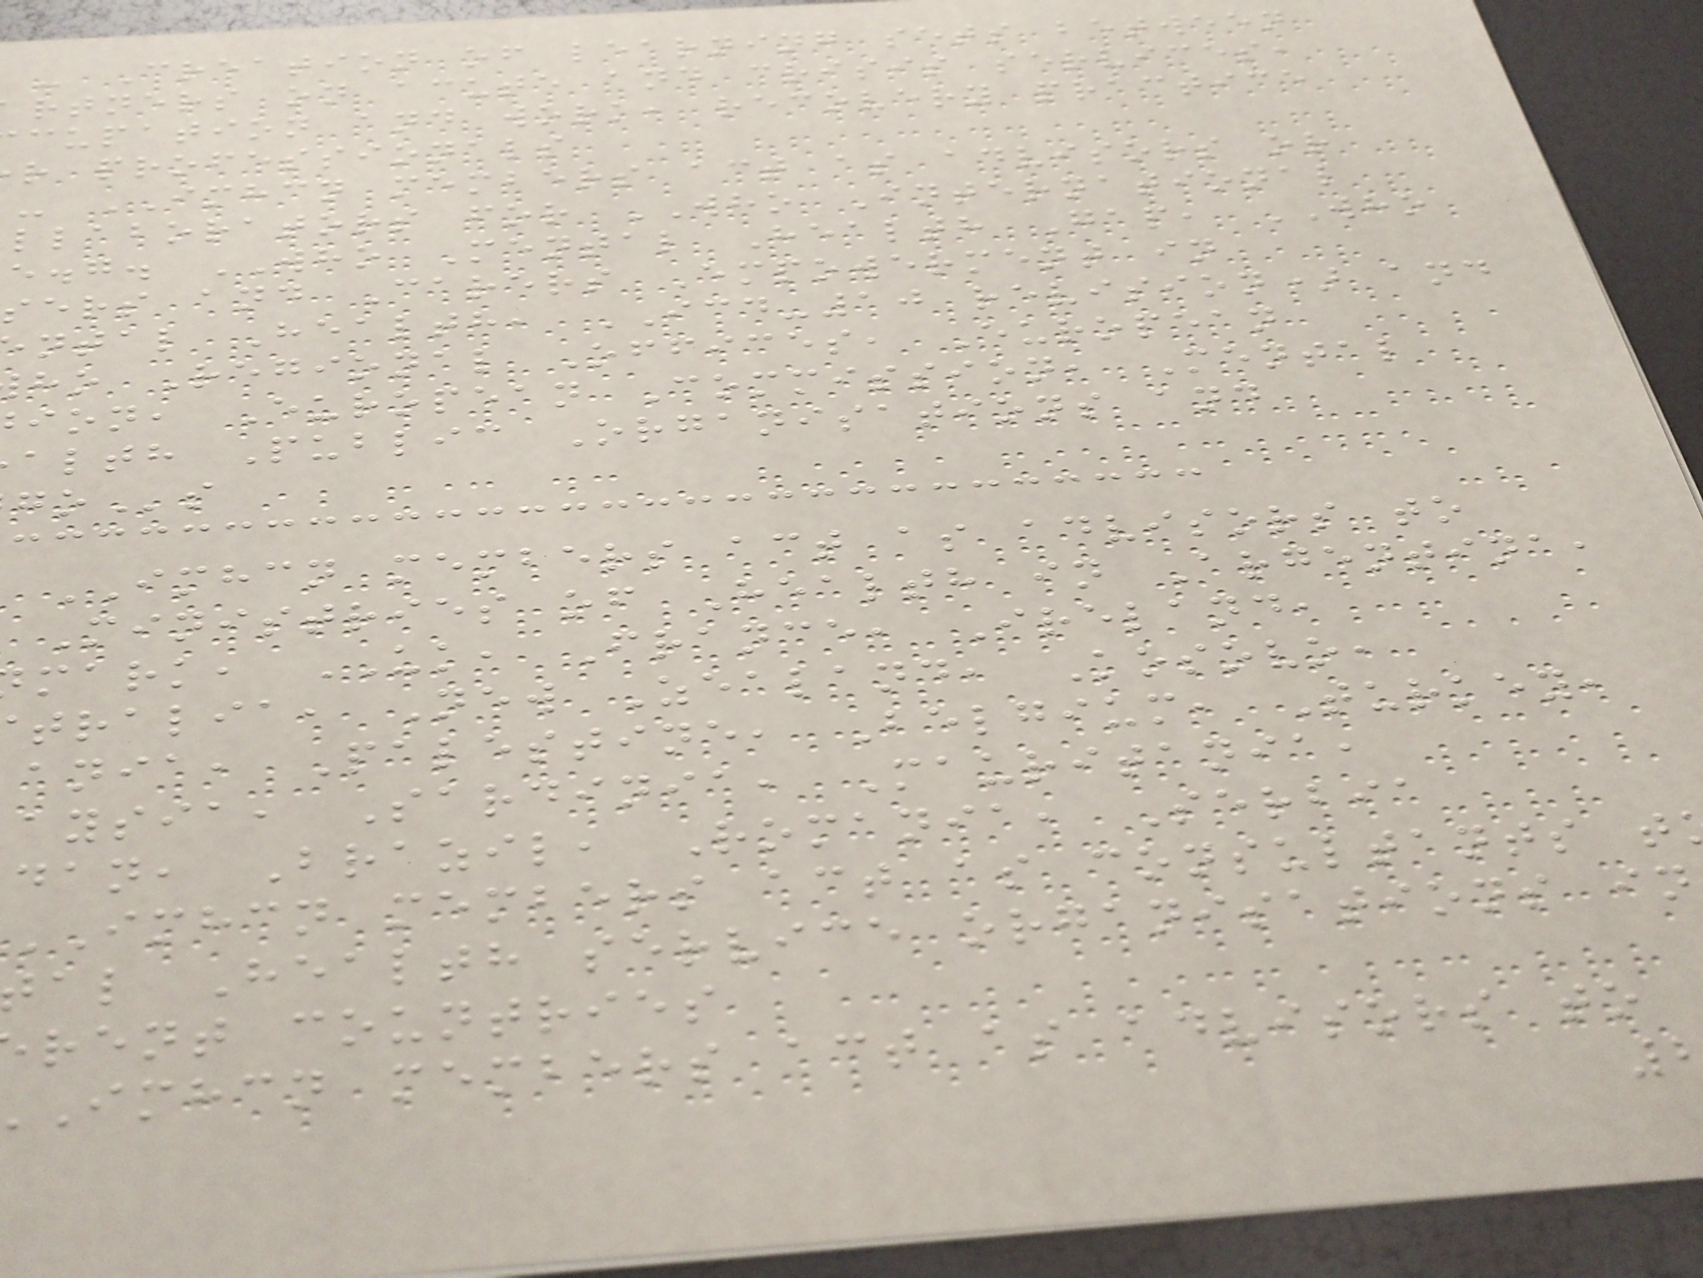- Creation of learning sets between
rtners on acute and crisis services,
cupation and work, recovery practice
r professionals
- IMHCN members act as advisors or
llaborators for WHO International
e.g. WHO Mental Health Gap, WHO
sers and Carers Empowerment in
ntal Health, ICD-10 revision) and
ho Regional Offices, European
ion, European Commission, Mental
alth Public Organisations and
IMHCN members act as advisors to
Ministries of Health in Argentina,
mark, UK, France, Ireland,
tralia, New Zealand, Kosovo,
ania, Palestine, Belgium, Turkey,
aysia, Sardinia, Mauritania,
dan, Brazil, Romania, Serbia
IMHCN members act as consultants t
al Health service organisations in
rent countries
imhcn members act as advisors to
